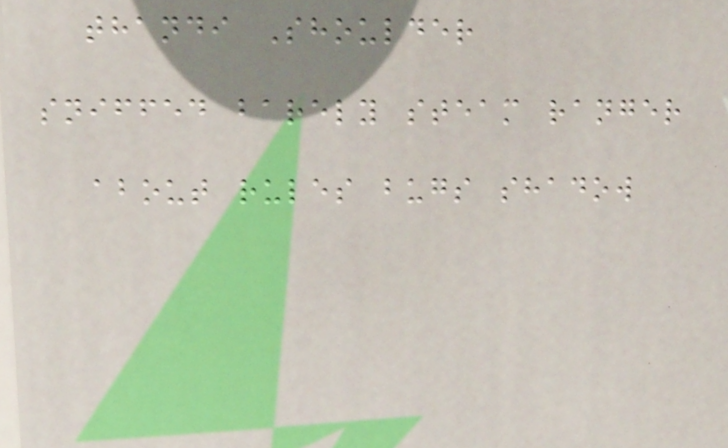thandi Shoulder
sniffed barely steam ranger
about rules bugs shadow
